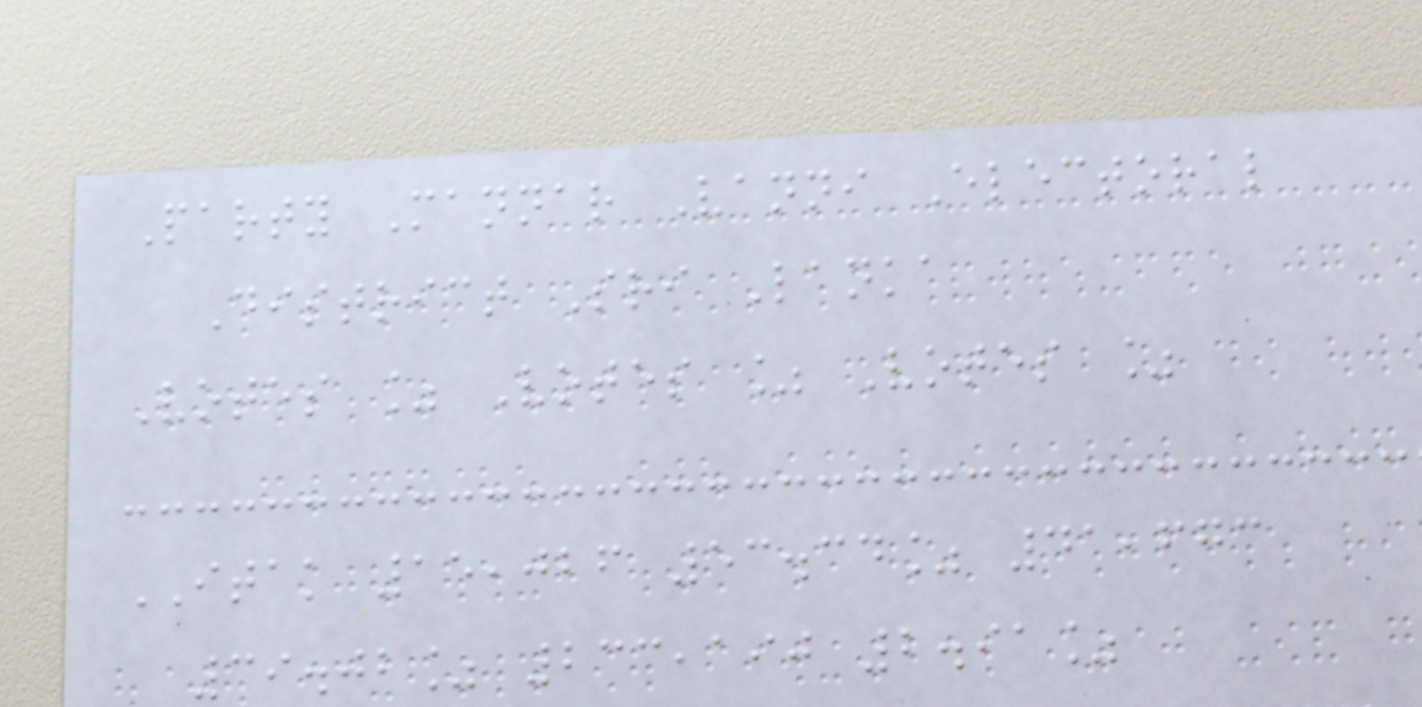Party Mannar Vanni Electoral
District Sri Lanka
Votes % Votes % Votes %
ITAK 15,026 53.34% 41,673
39.02% 233,190 2.91%
